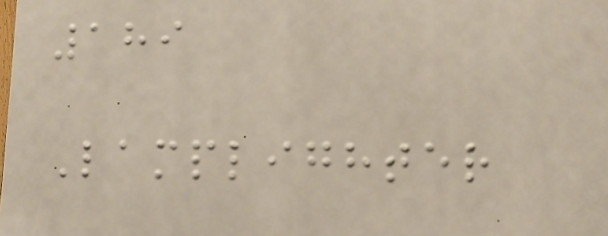189
Lamplighter
